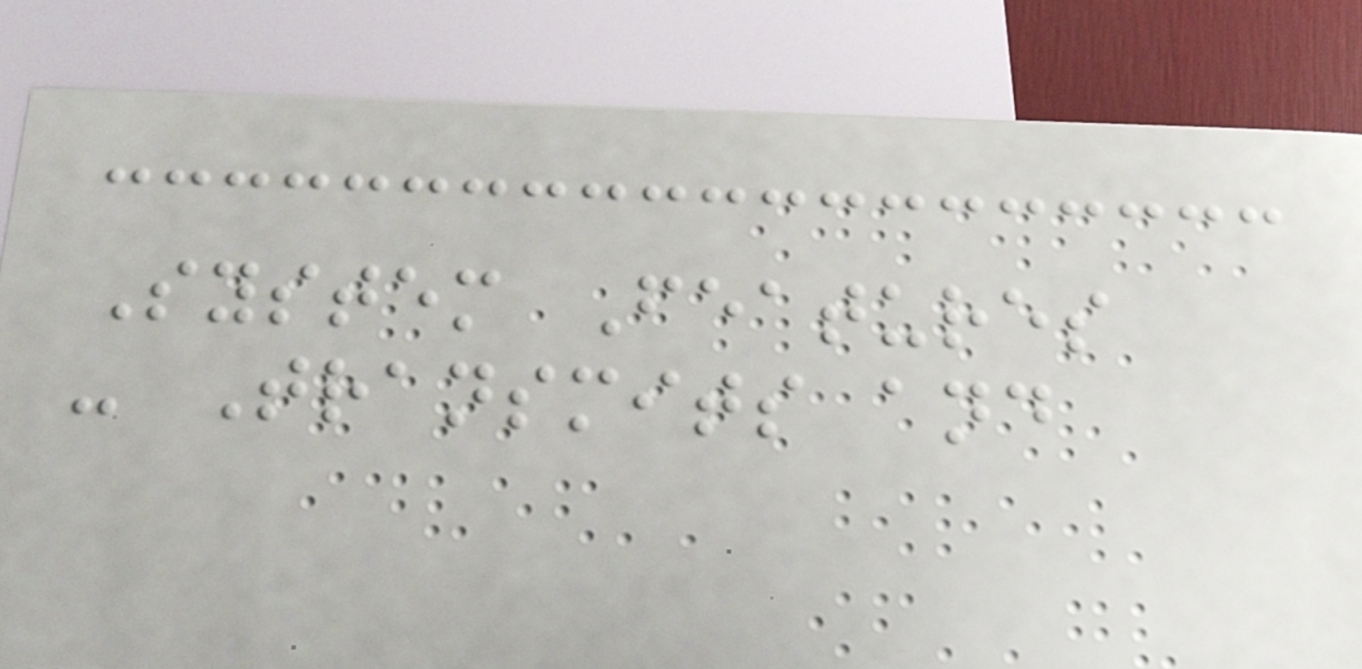System Features
- Transmits and
